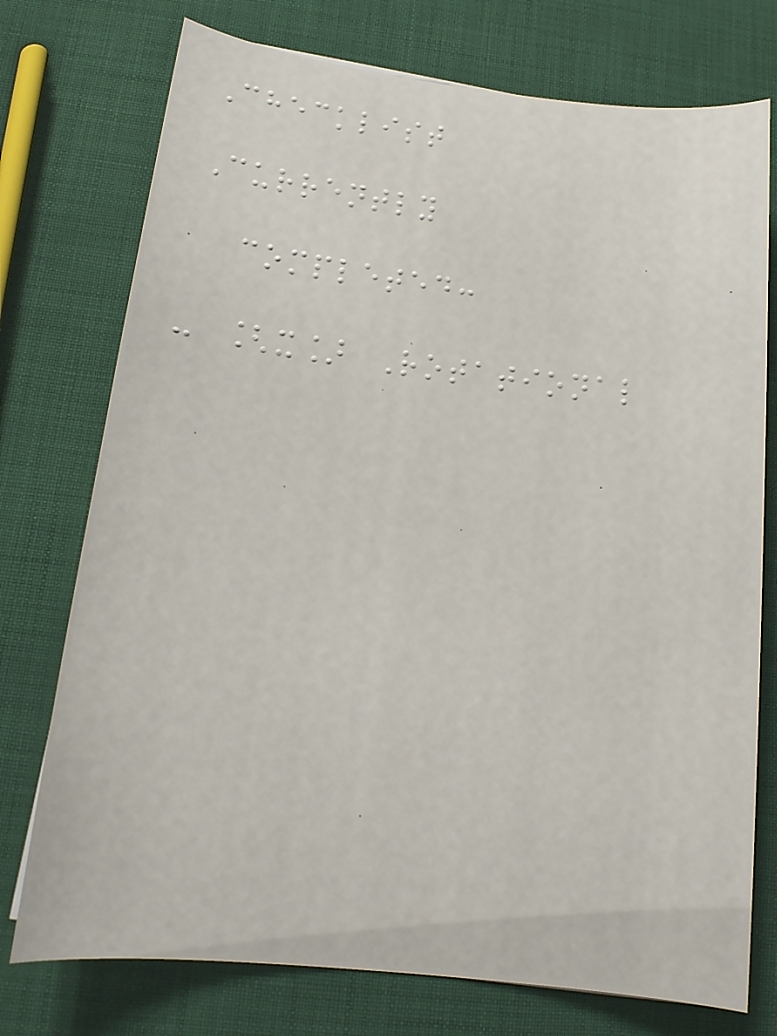Checklist
Currently
completed:
- [x] Rotational
